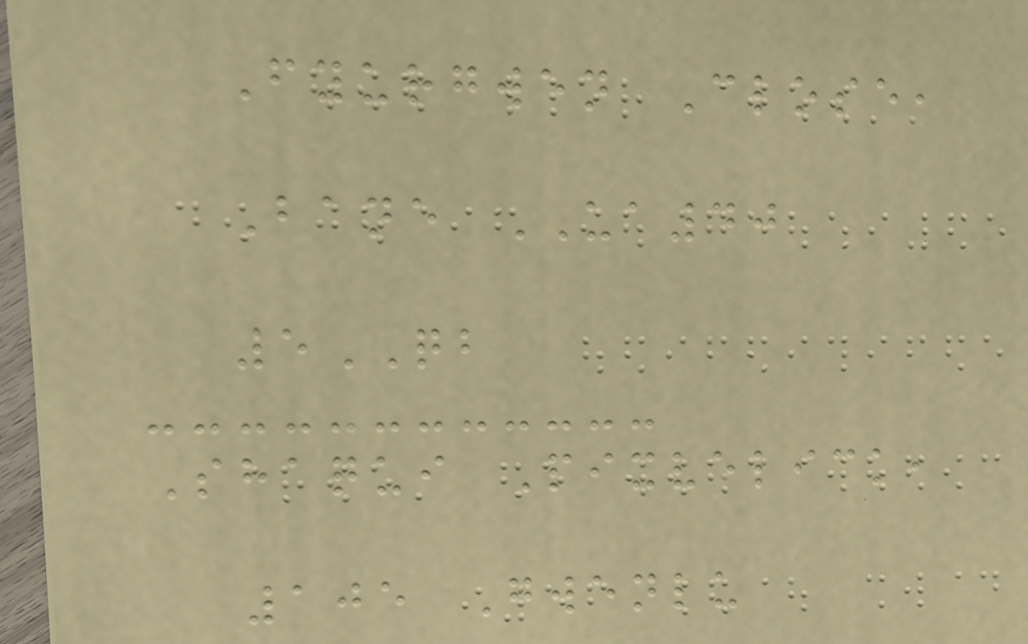Fyurgwen Close,
Bane UA40
5QB
Shaqui Pixvelick,
105 Gwenlu
